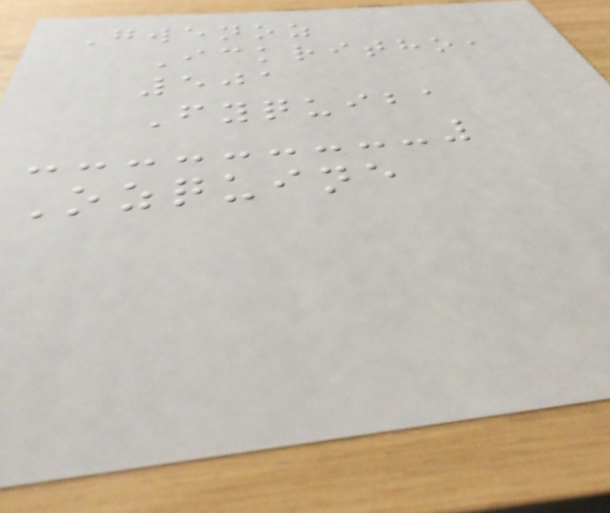Gwenoz
Ickritho,
501
Fyquiba
Ozquine
